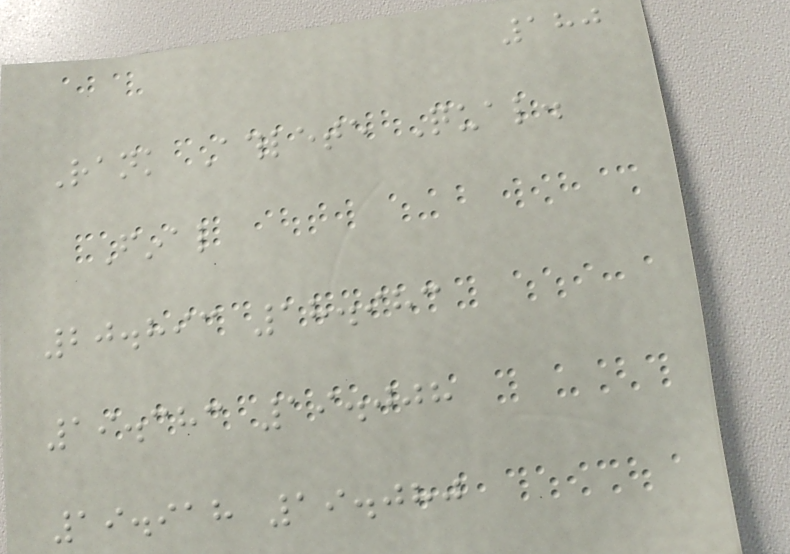180
Rank Athlete Qual.
Final
20.893 18.983
19.383 19.008
19.918 19.080
